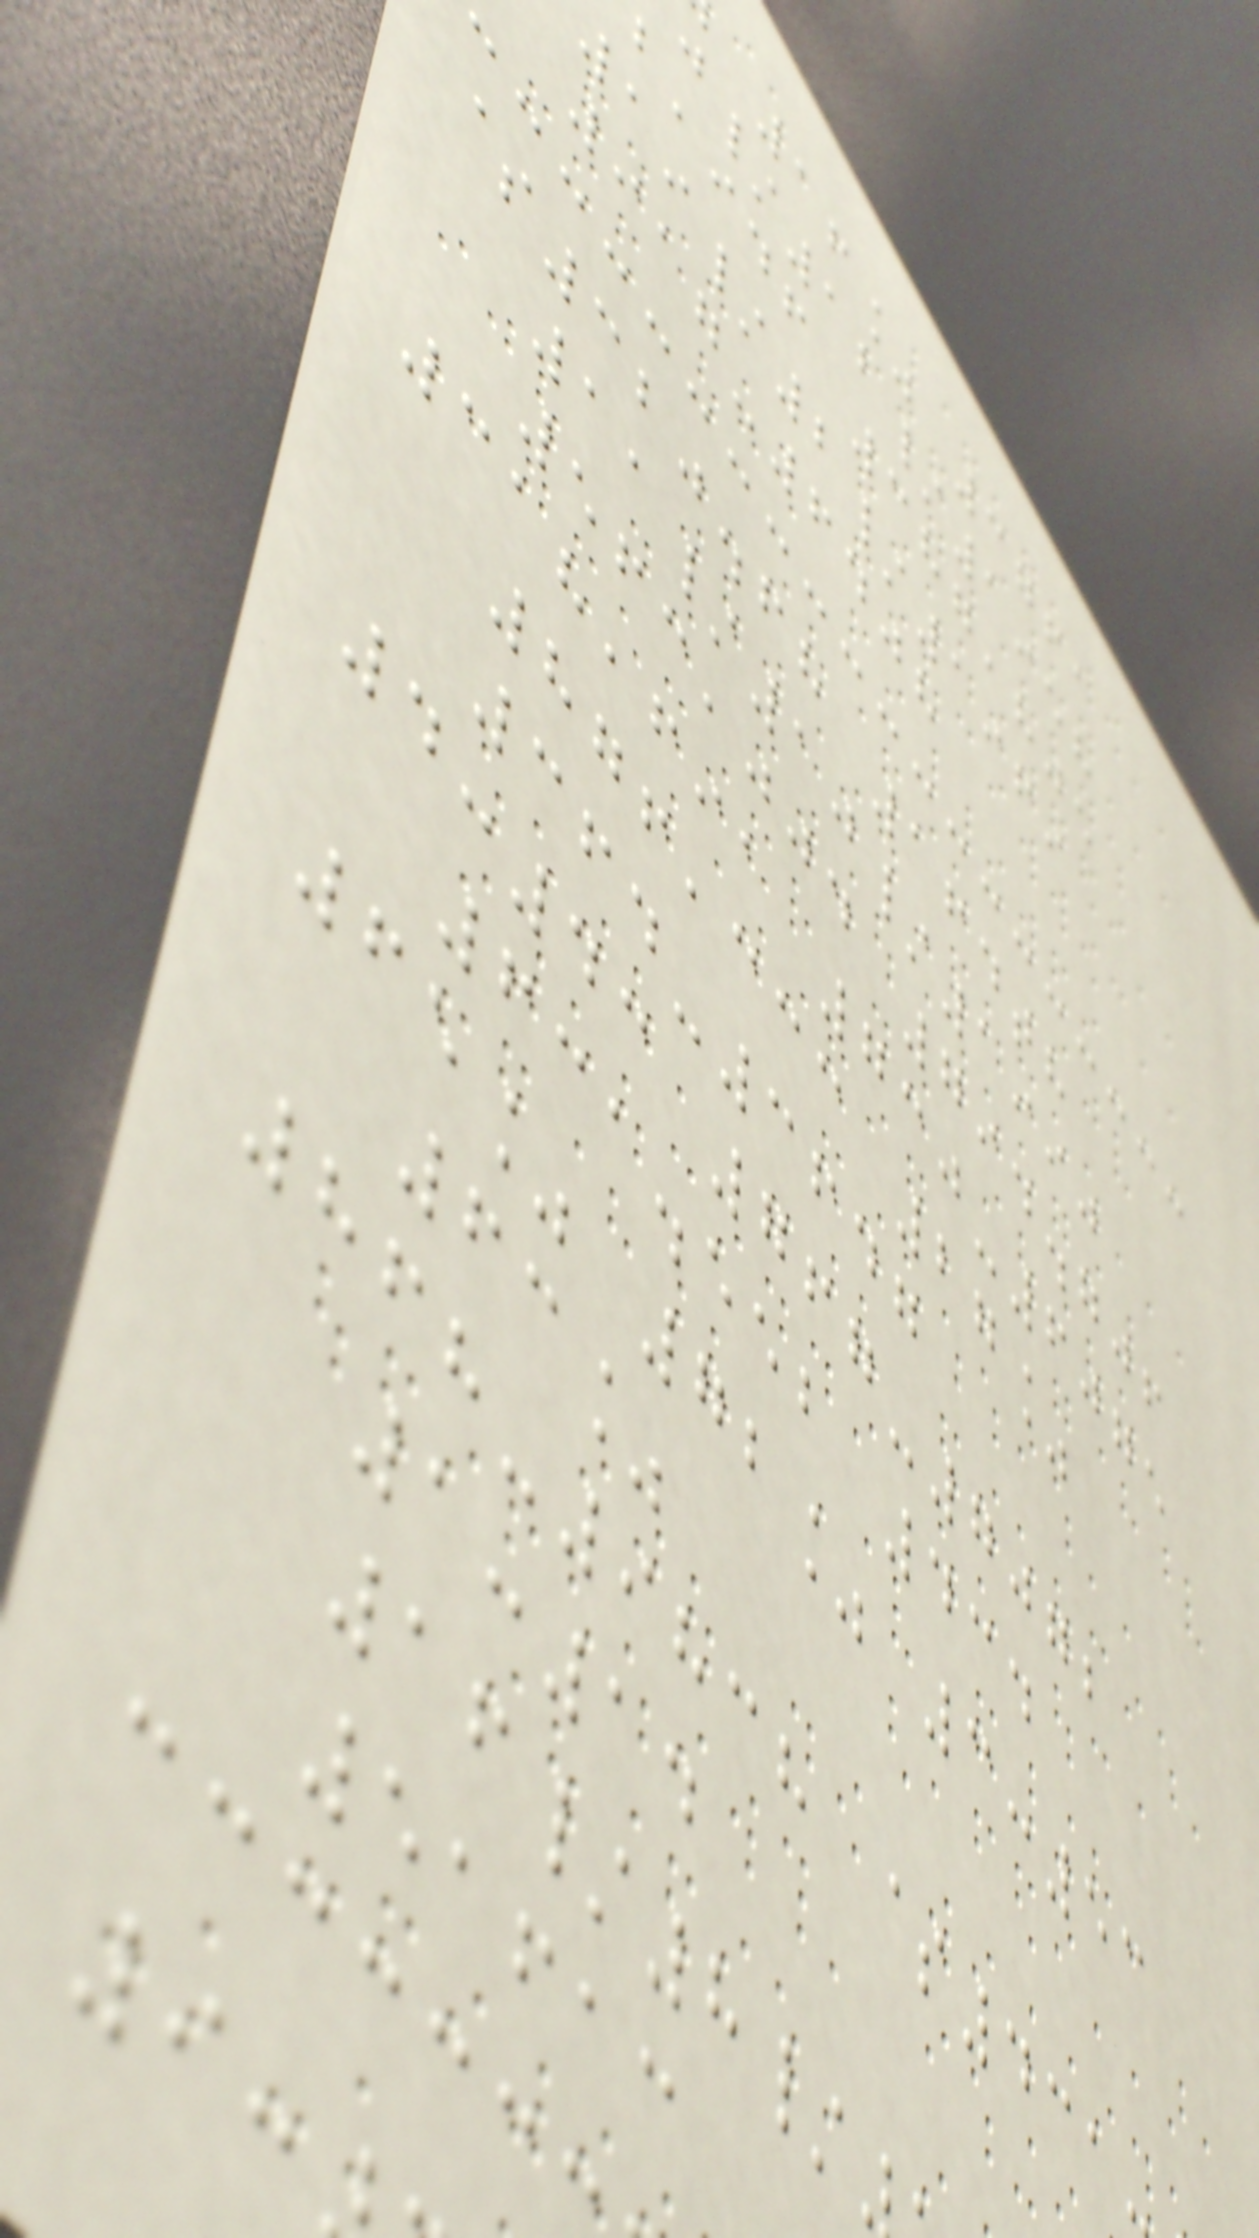16% 3761
/12/1958
,idf 387,805
19/2/1969
917-6408
$320.68 164th
11/10/1990
563,004 794.706
318,691 730-6075
876,333 27%
364-3647
4:43 767-7072
631.552 434
65% 72% 3:53
63%
868-9838 $431
1:14
16/8/
51613
